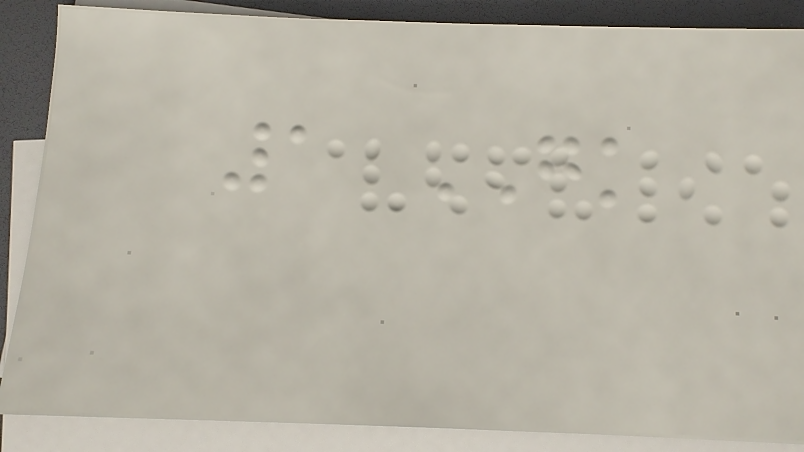1 GK
